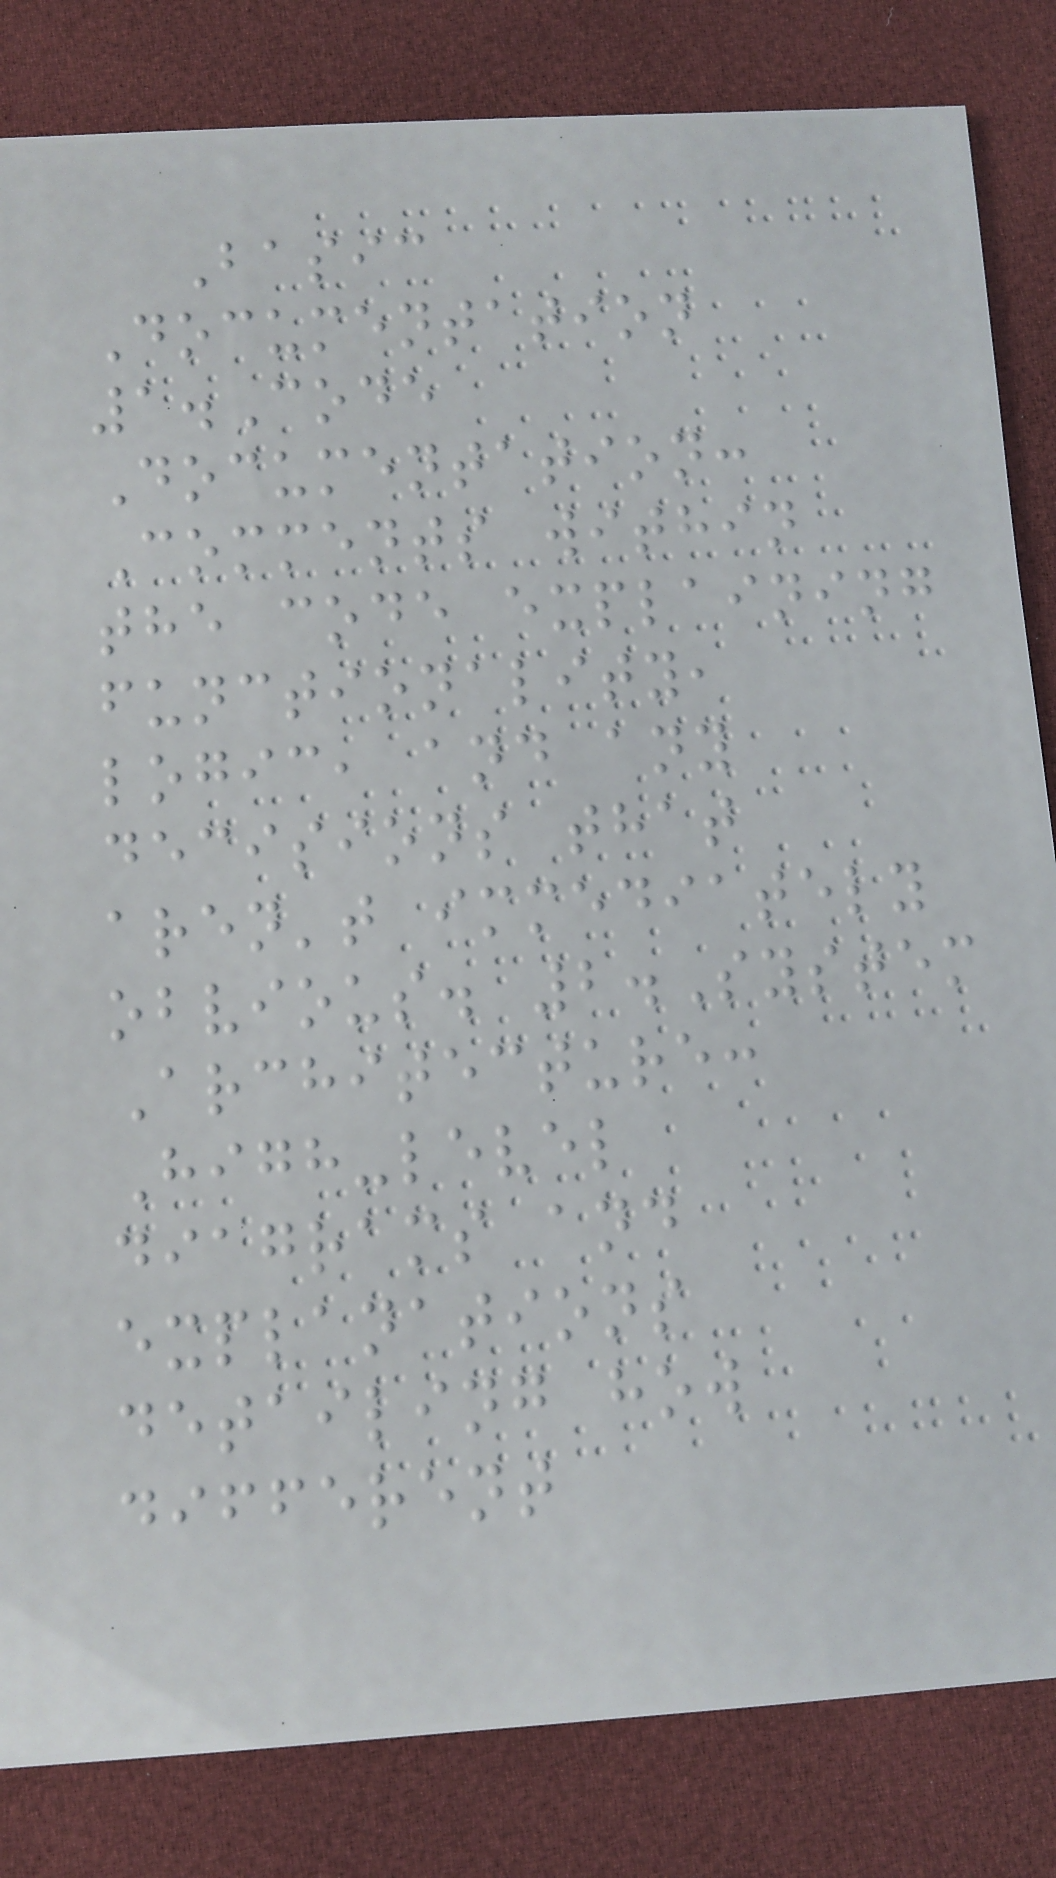Basic
Documentation
1.Code
Documentation:
Comments within
the code explaining
functionality,
logic, and any
decisions that
aren't immediately
obvious. 2.System
Architecture:
High-level
diagrams and
explanations
detailing how
different
